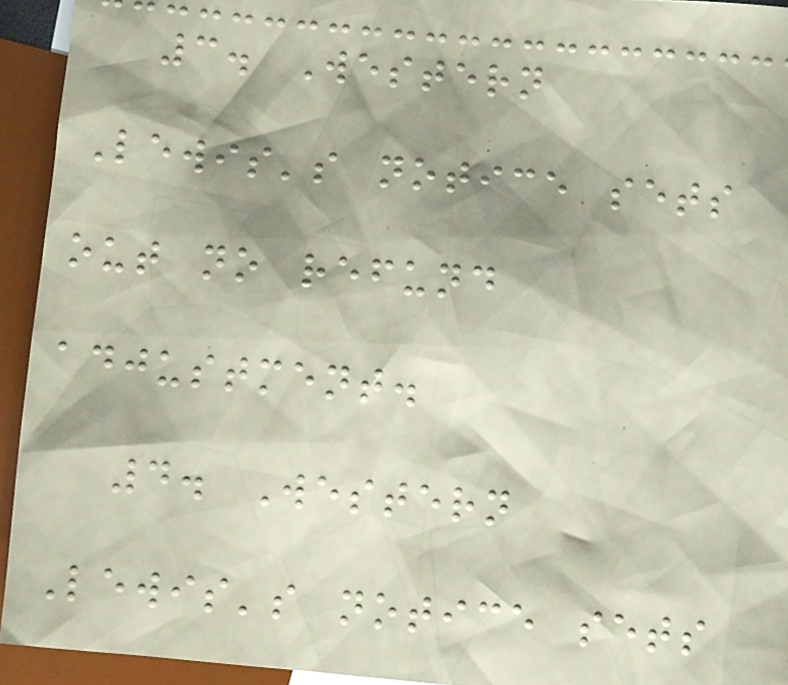3. Western
Lewis's notice sets
out no refund
adjustment.
4. Western
Lewis's notice sets
